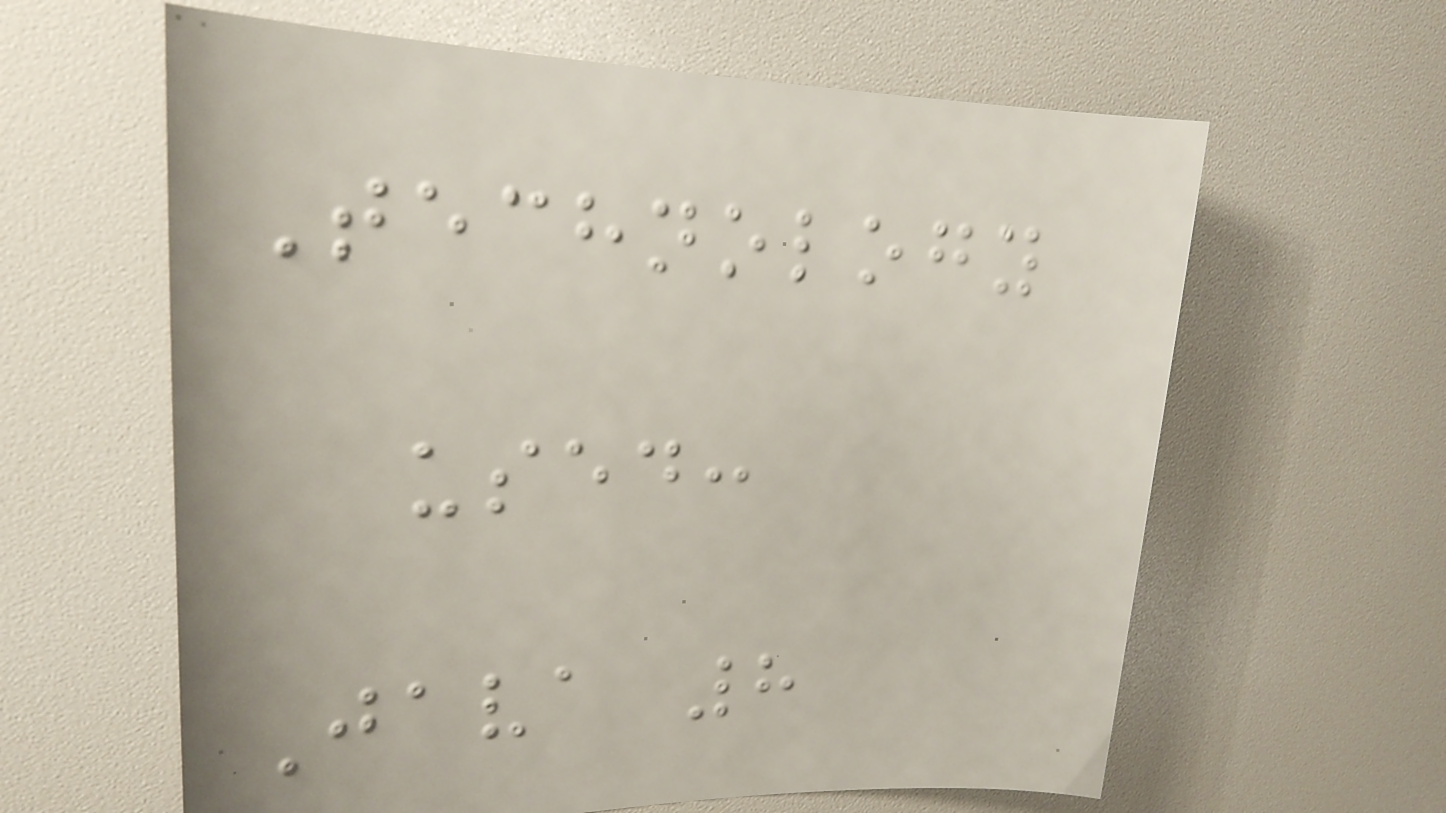Technology
used:
Java 8
